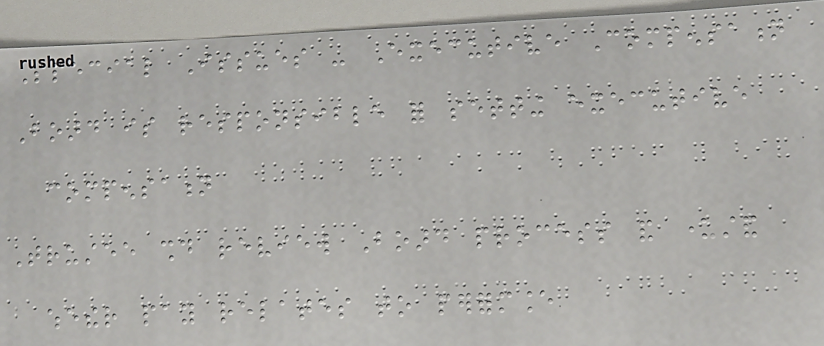Special Issues - Executive Compensation
Board is responsible for setting executive
compensation
Trustee should review Board process and understand
whether pay relates to performance
